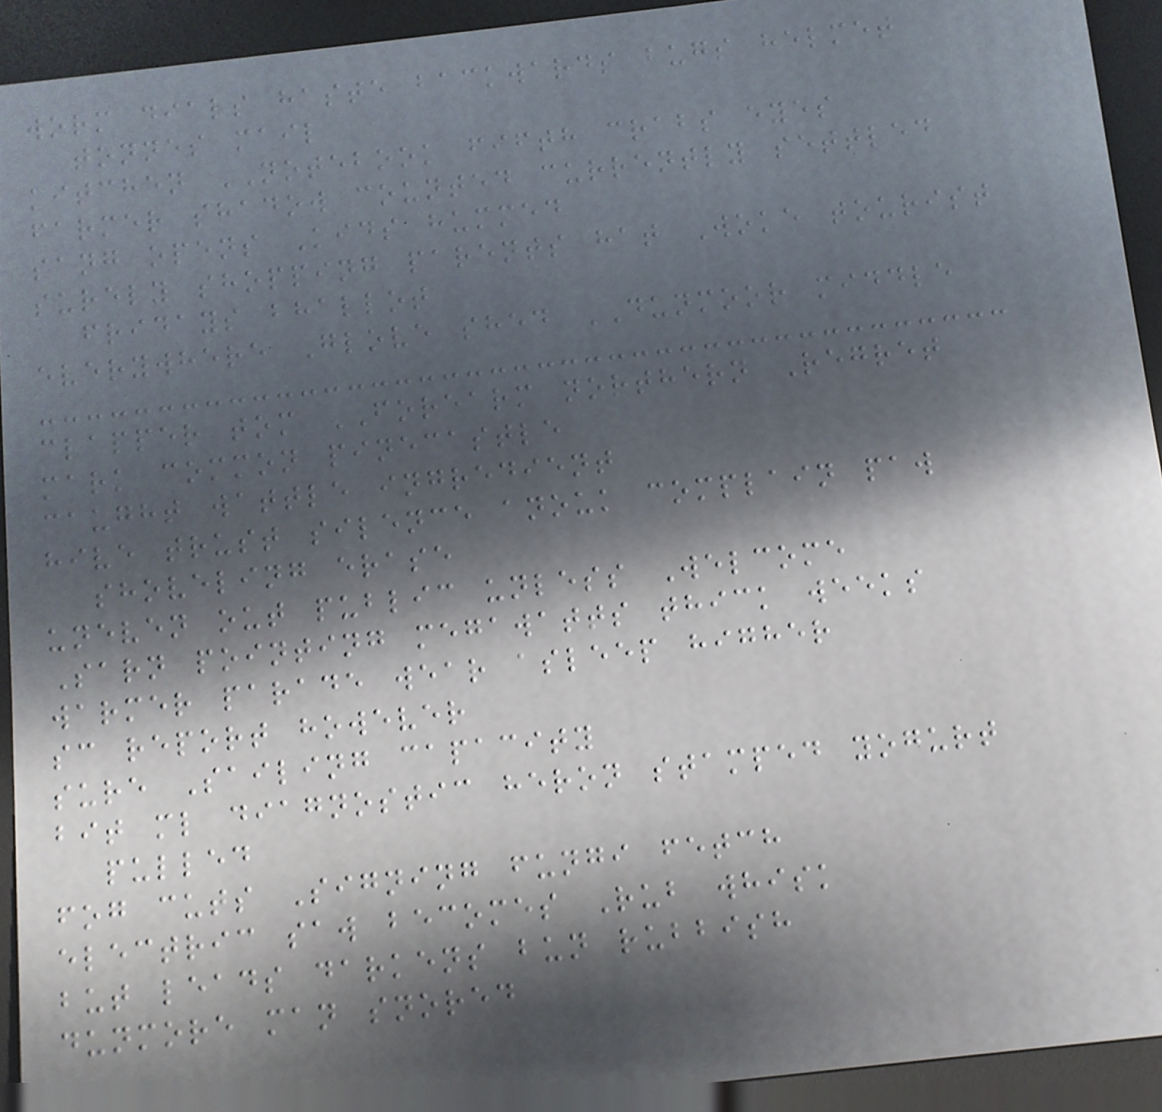worm dials haste backwards bugs helmet
tonnes mail
kitchen NOTEBOOK fifth crabs eyes
farmer shadow counted currently settled
sang opens Kids hummed
surely shopping parents hat Woke tourist
fridays bhallot
everywhere Glove shed DUNMOOR middle
clapper tom FOREARM northern Regret
mark common pinecastle
caught wattle ingredient
hive trust silence anouk complain paw
shoveling erase
uneven out public unless Welcome
Sarn pointing megawatts thick weeks
warmer parade wear asleep higher
sc report however
sure Sailing capacity
bit ml diagnostic heron stamped yogurt
pulled
fog cuts Signing fungi fetch
electric saw becomes Rub whisk
but leads darkens bun rubbish
dunmore man snored
